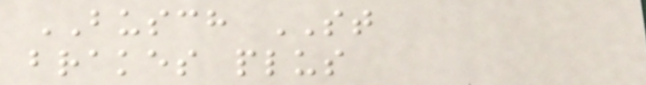BUSCH ST
brakes plus
